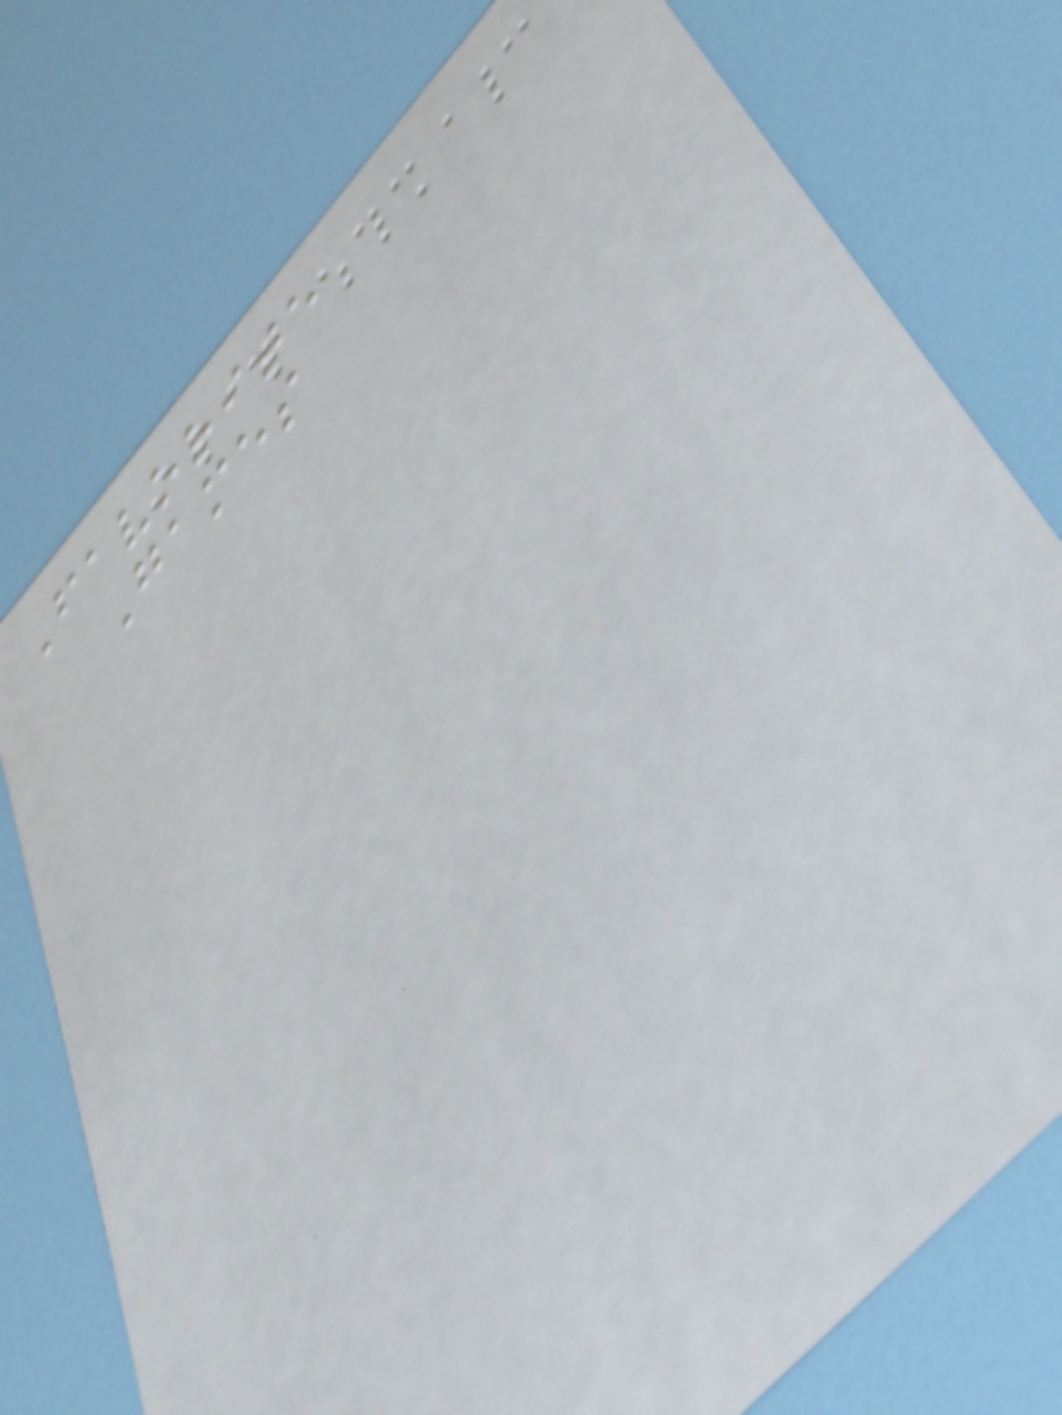Favorite
Games
